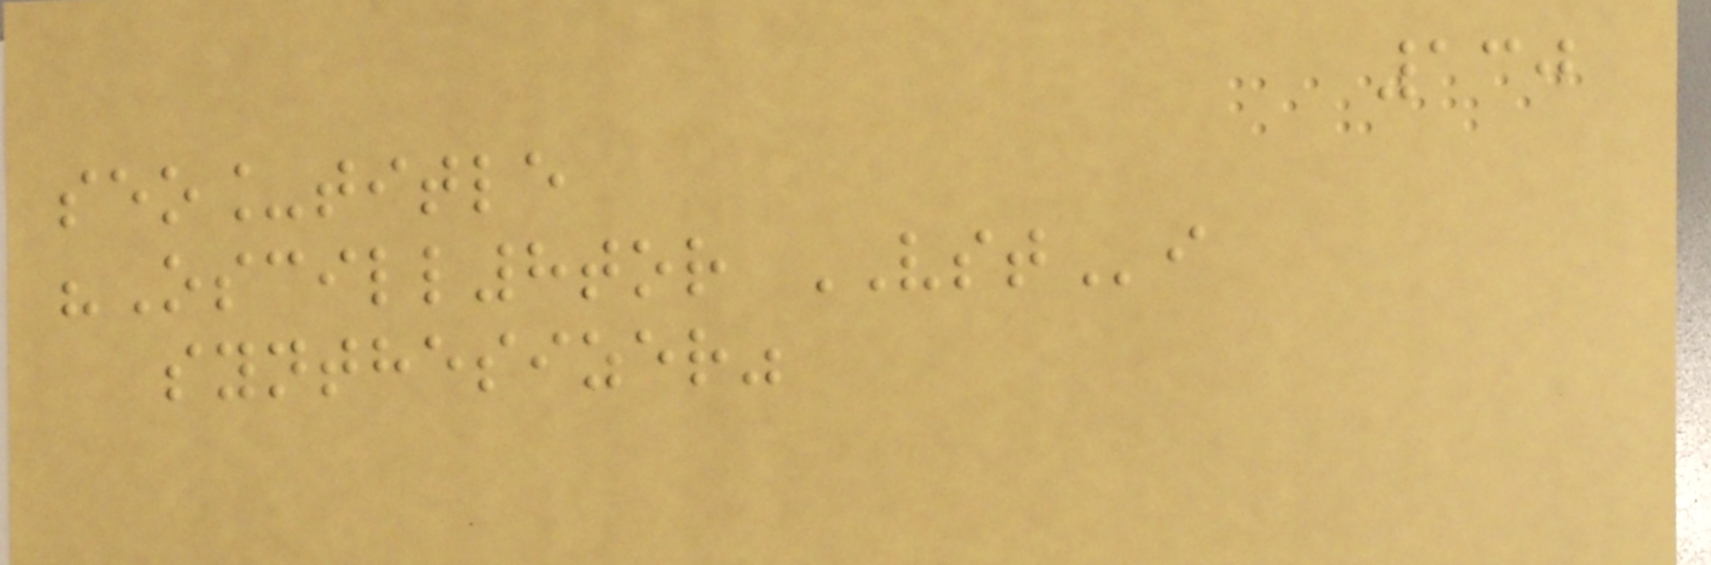130
seo_title
"Oscill8tor VSTi
synthesizer"
